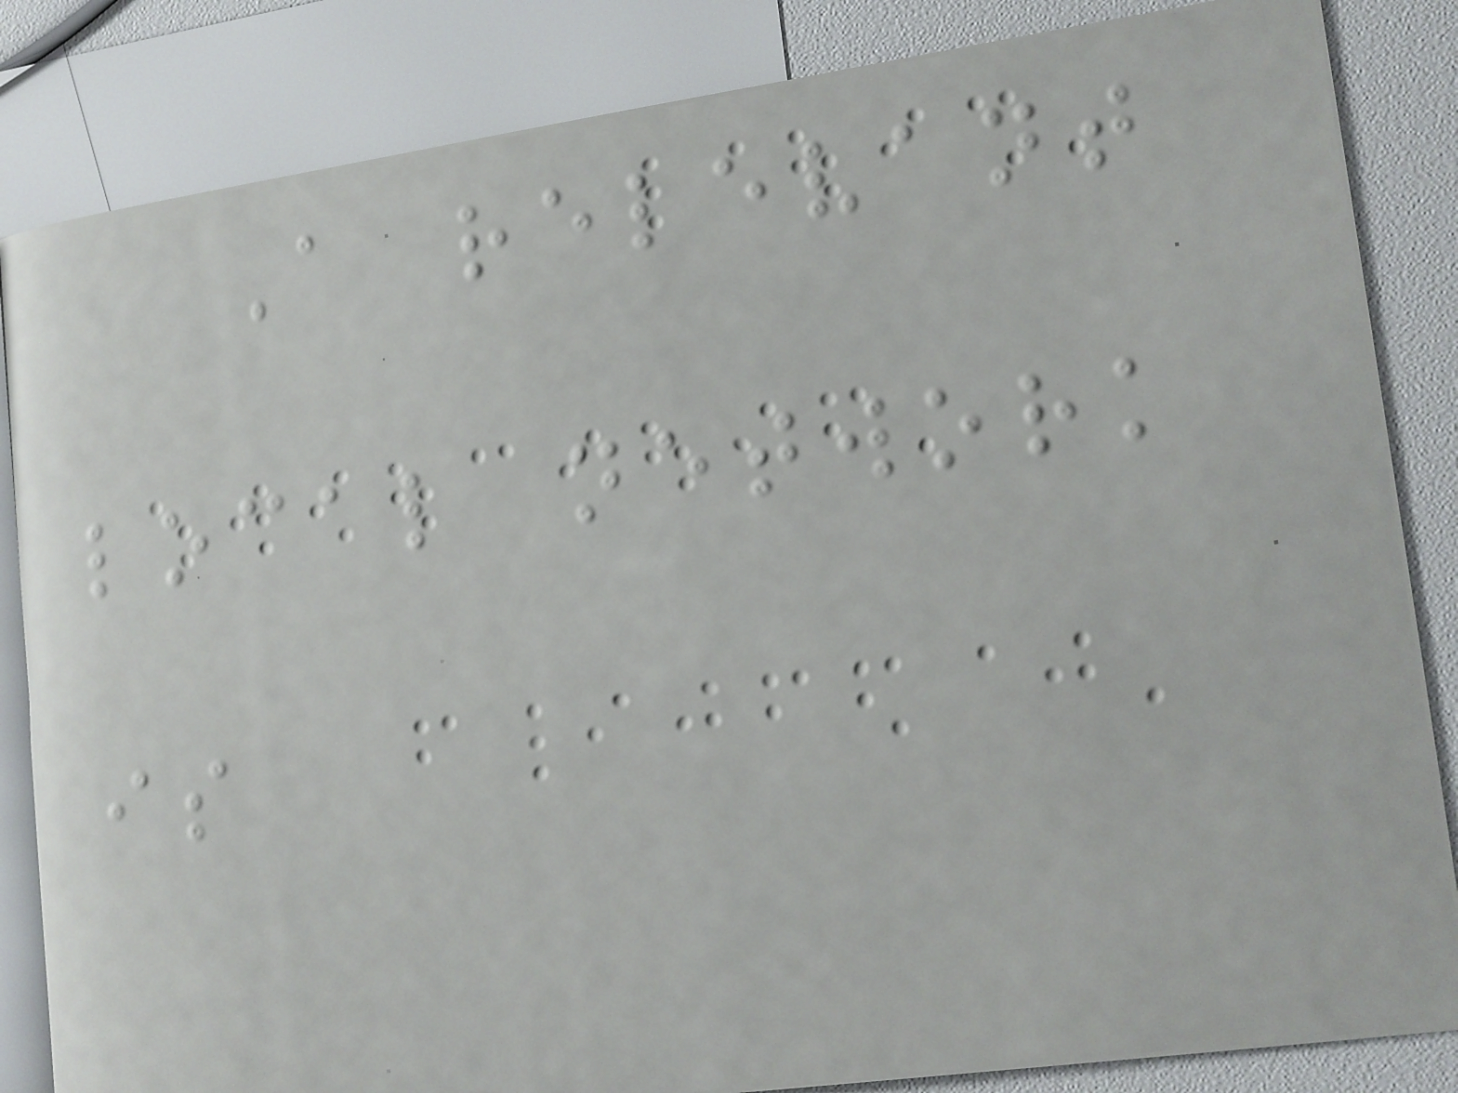A relevant
local network
is
